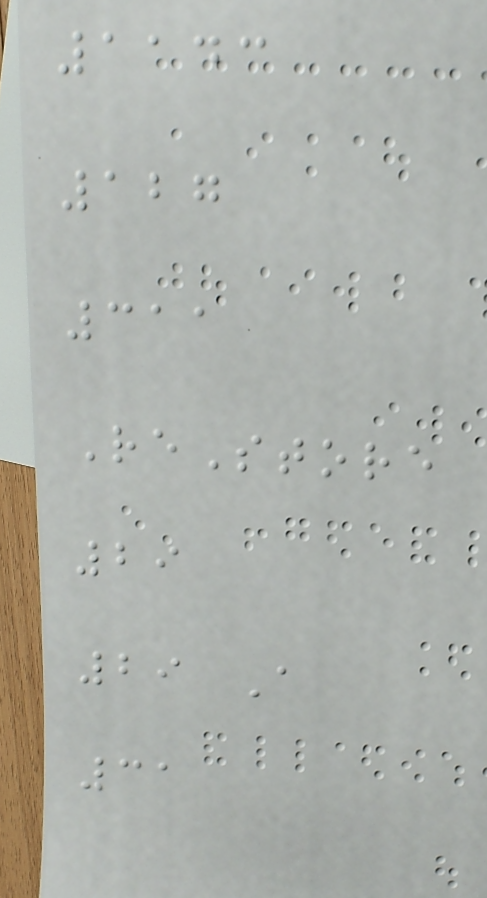1143
127
311
ReStore
29
29 A
31
